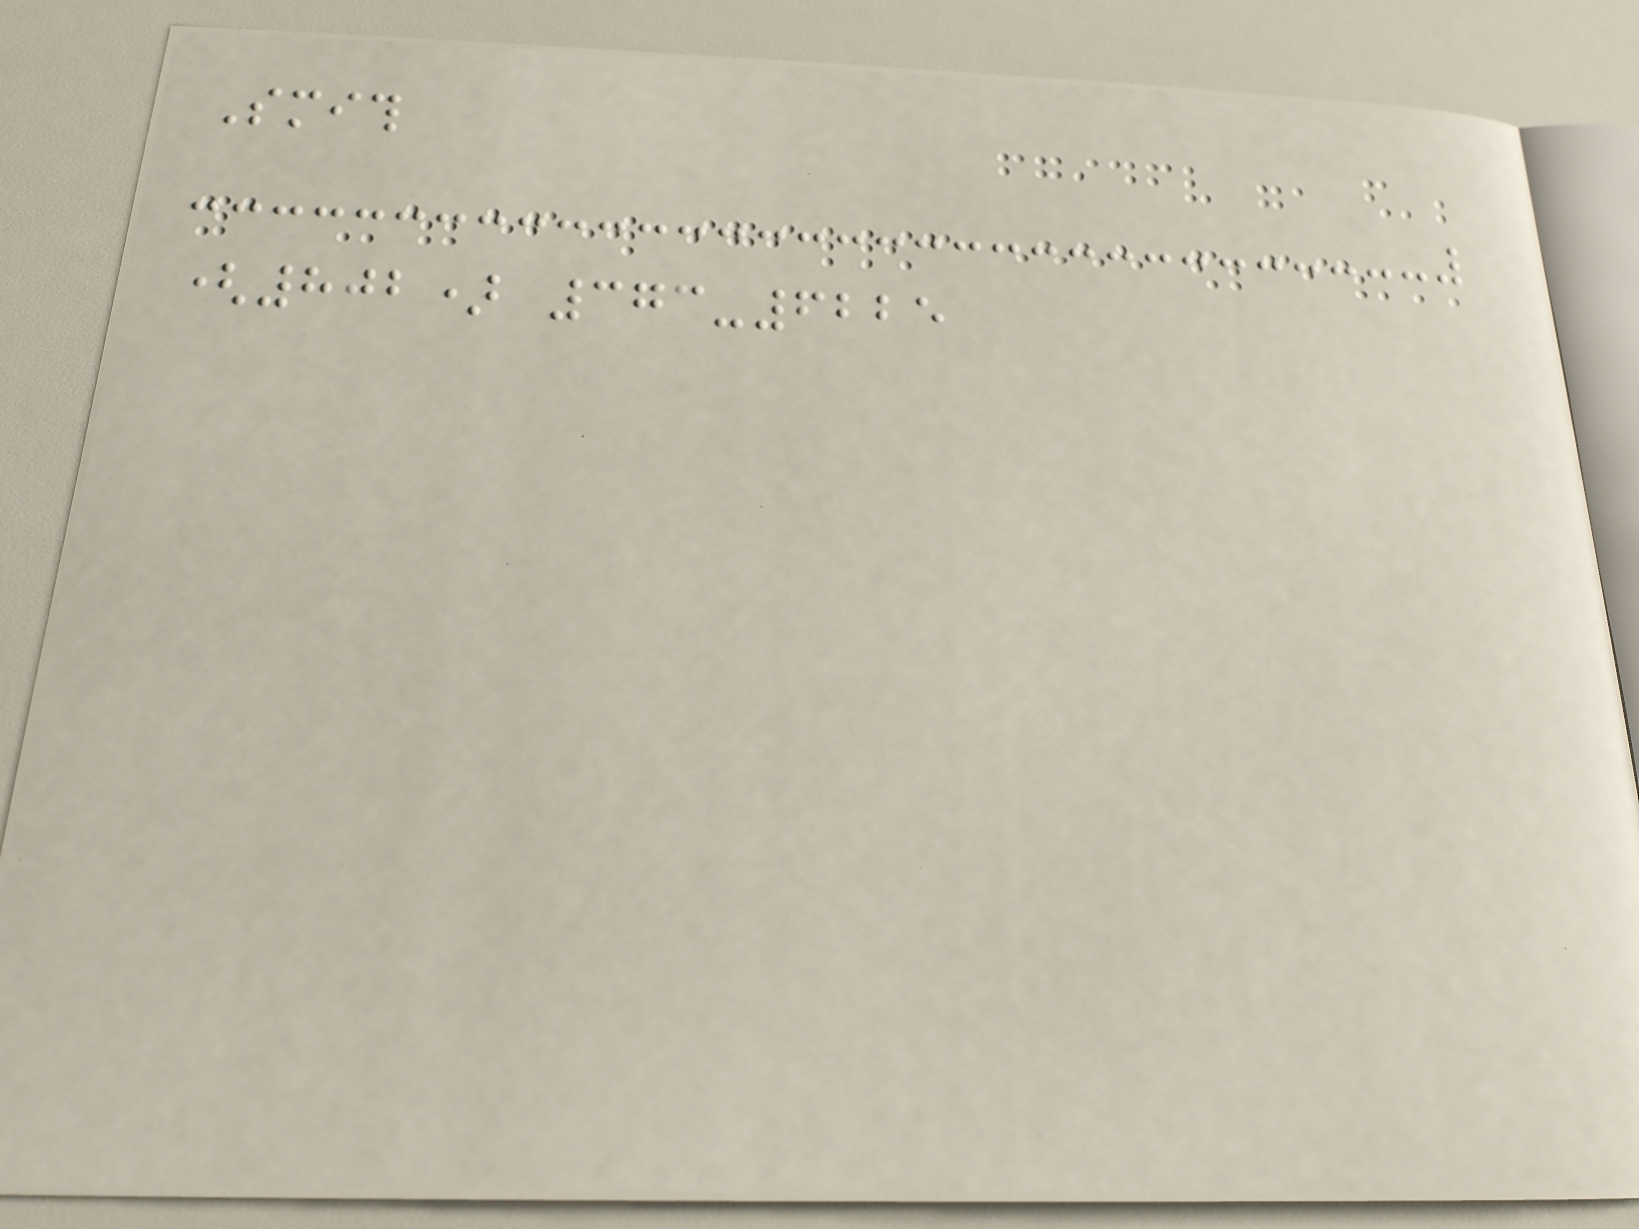Smith
(802) 373-6225
